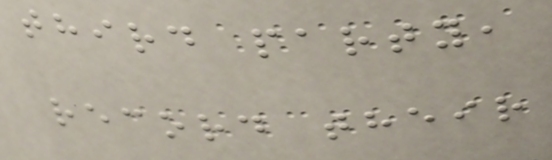third party,
record their
